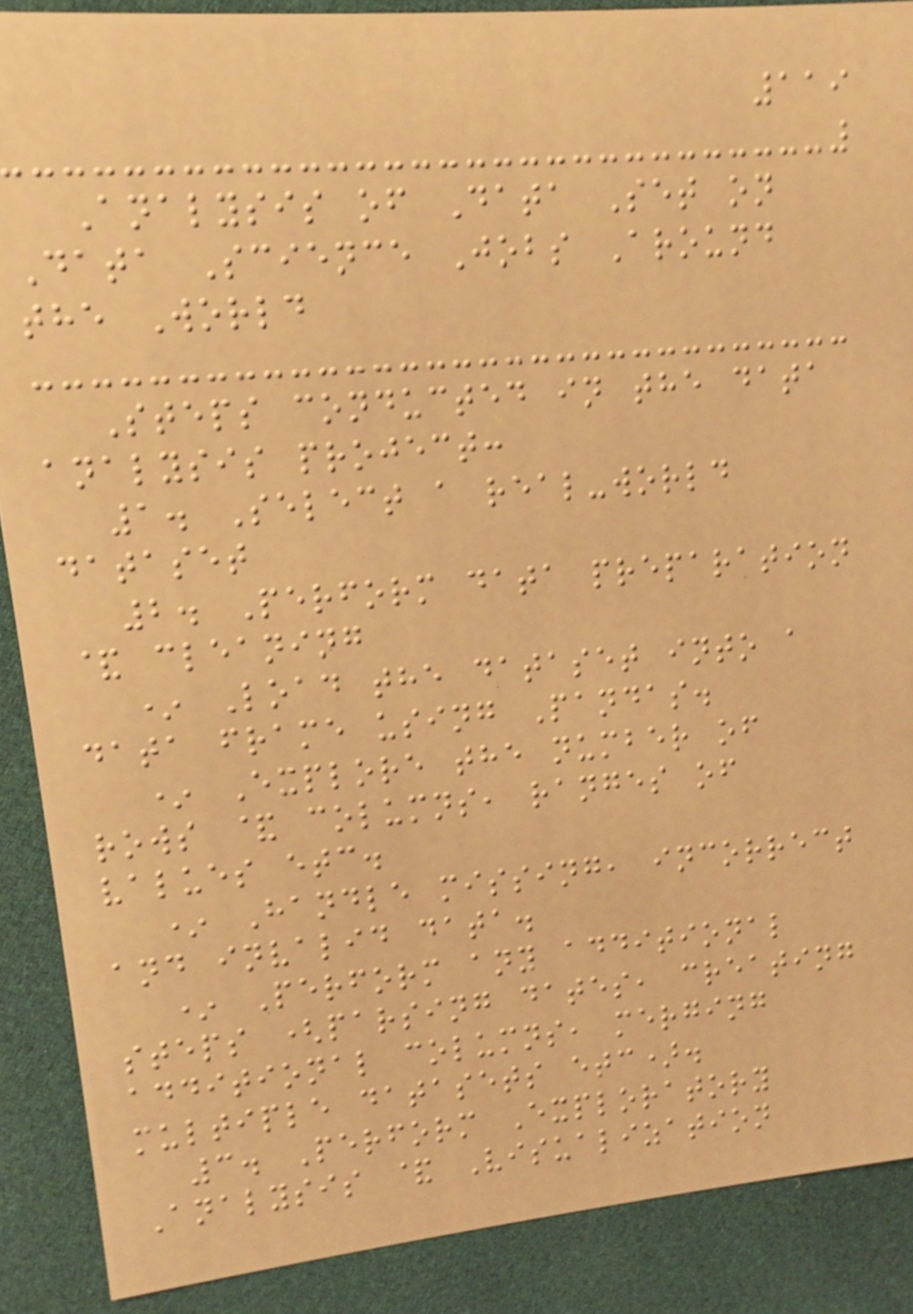119
Analysis of Data Set on
Data Science Jobs Around
the World
Steps conducted in the data
analysis project:
1. Select a real-world
dataset
2. Perform data preparation
& cleaning
* Load the dataset into a
data frame using Pandas.
* Explore the number of
rows & columns, ranges of
values etc.
* Handle missing, incorrect
and invalid data.
* Perform any additional
steps (parsing dates, creating
additional columns, merging
multiple datasets etc).
3. Perform Exploratory
Analysis & Visualization
